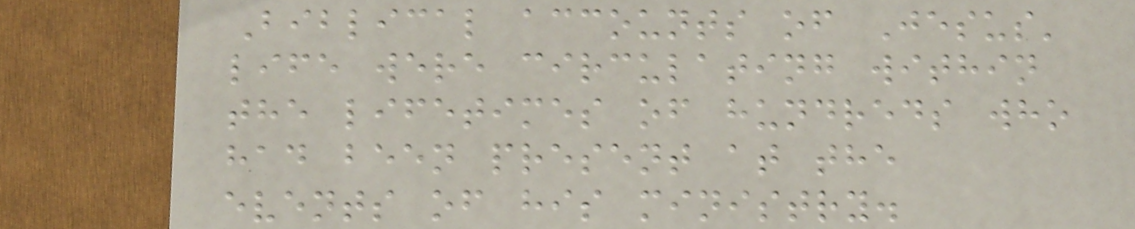Biblical accounts of Jesus'
life were circulating within
the lifetimes of hundreds who
had been present at the
events of his ministry.
